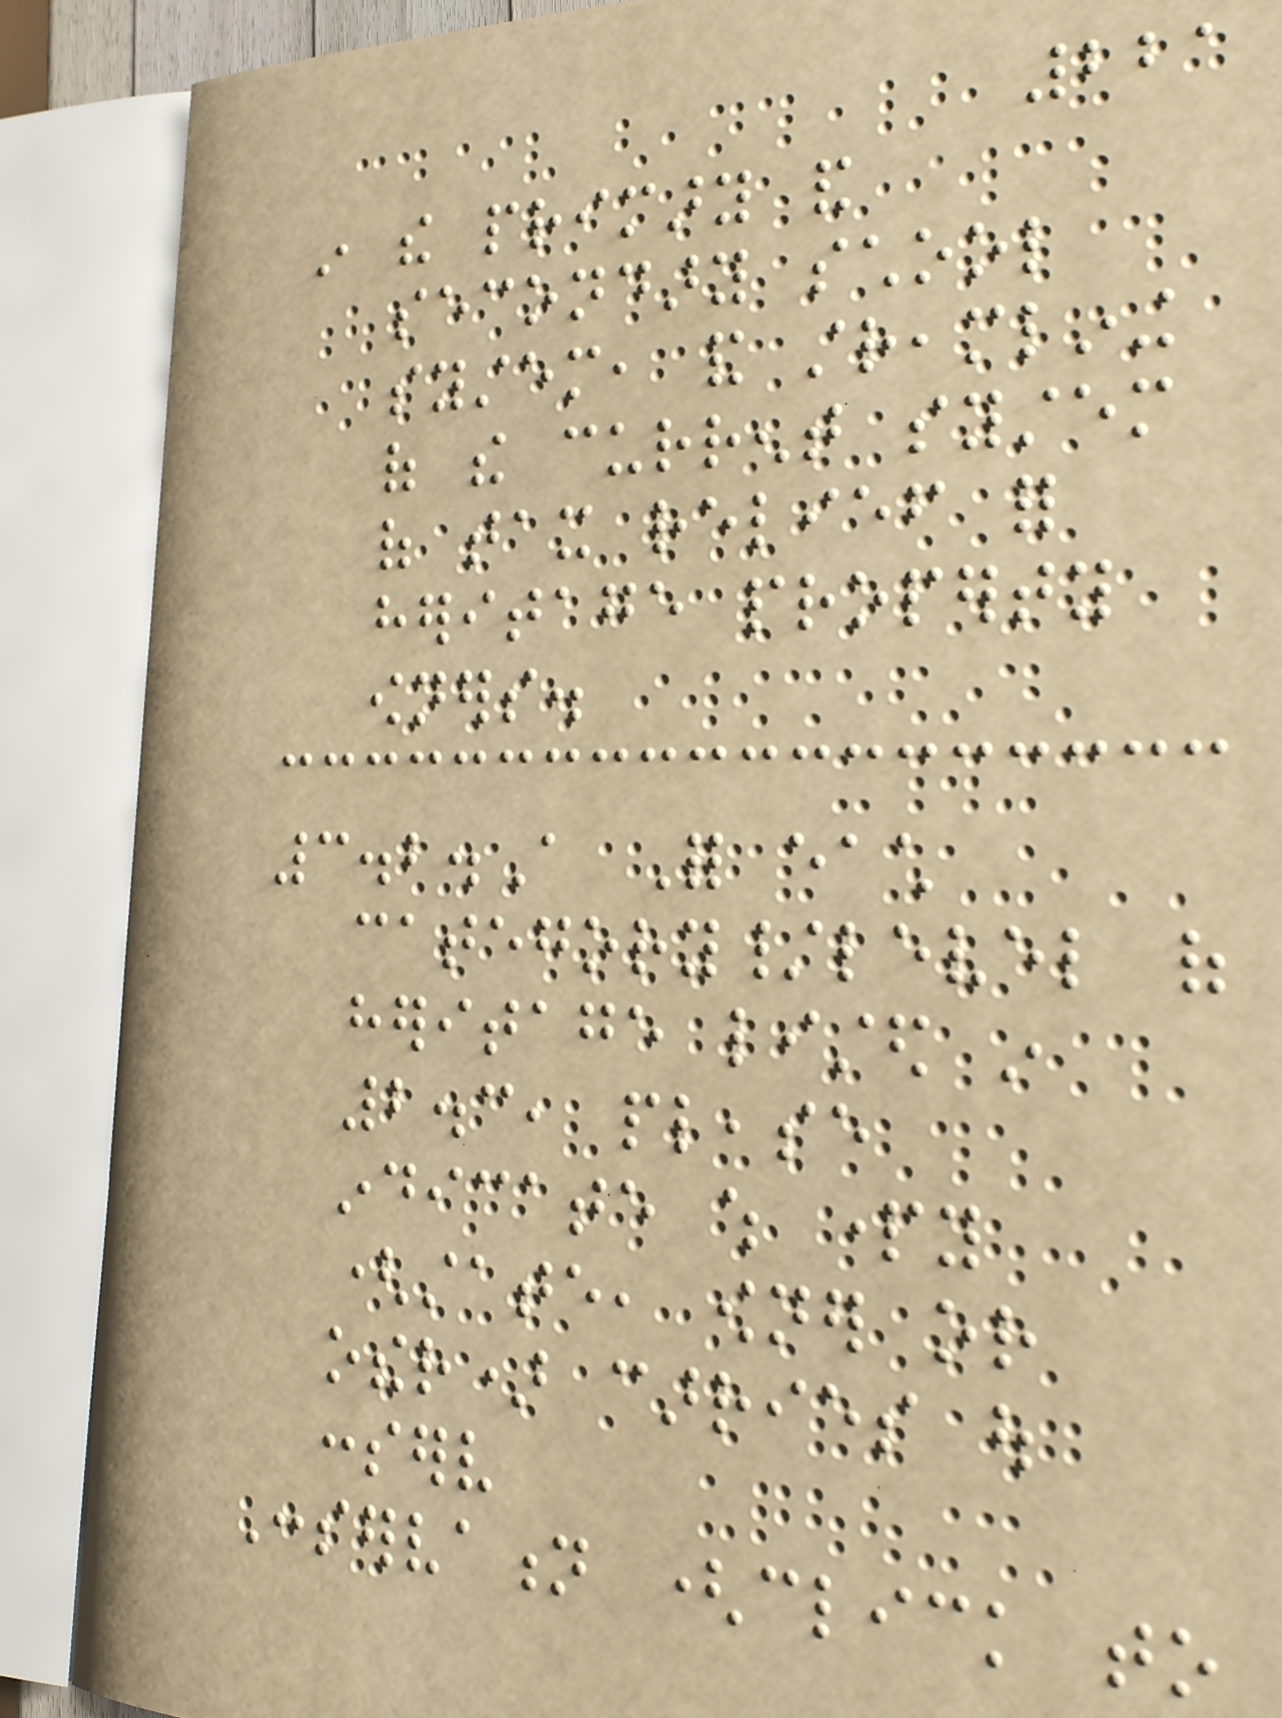221
in the primary and
secondary school
system, and streamlining
of the current system
of tax relief for
heritage property
owners.
3.2.A For each
category/level of
heritage listed in
2.3, please
indicate which party
(state, owner or
other) carries out
conserv
Conservation (click to
